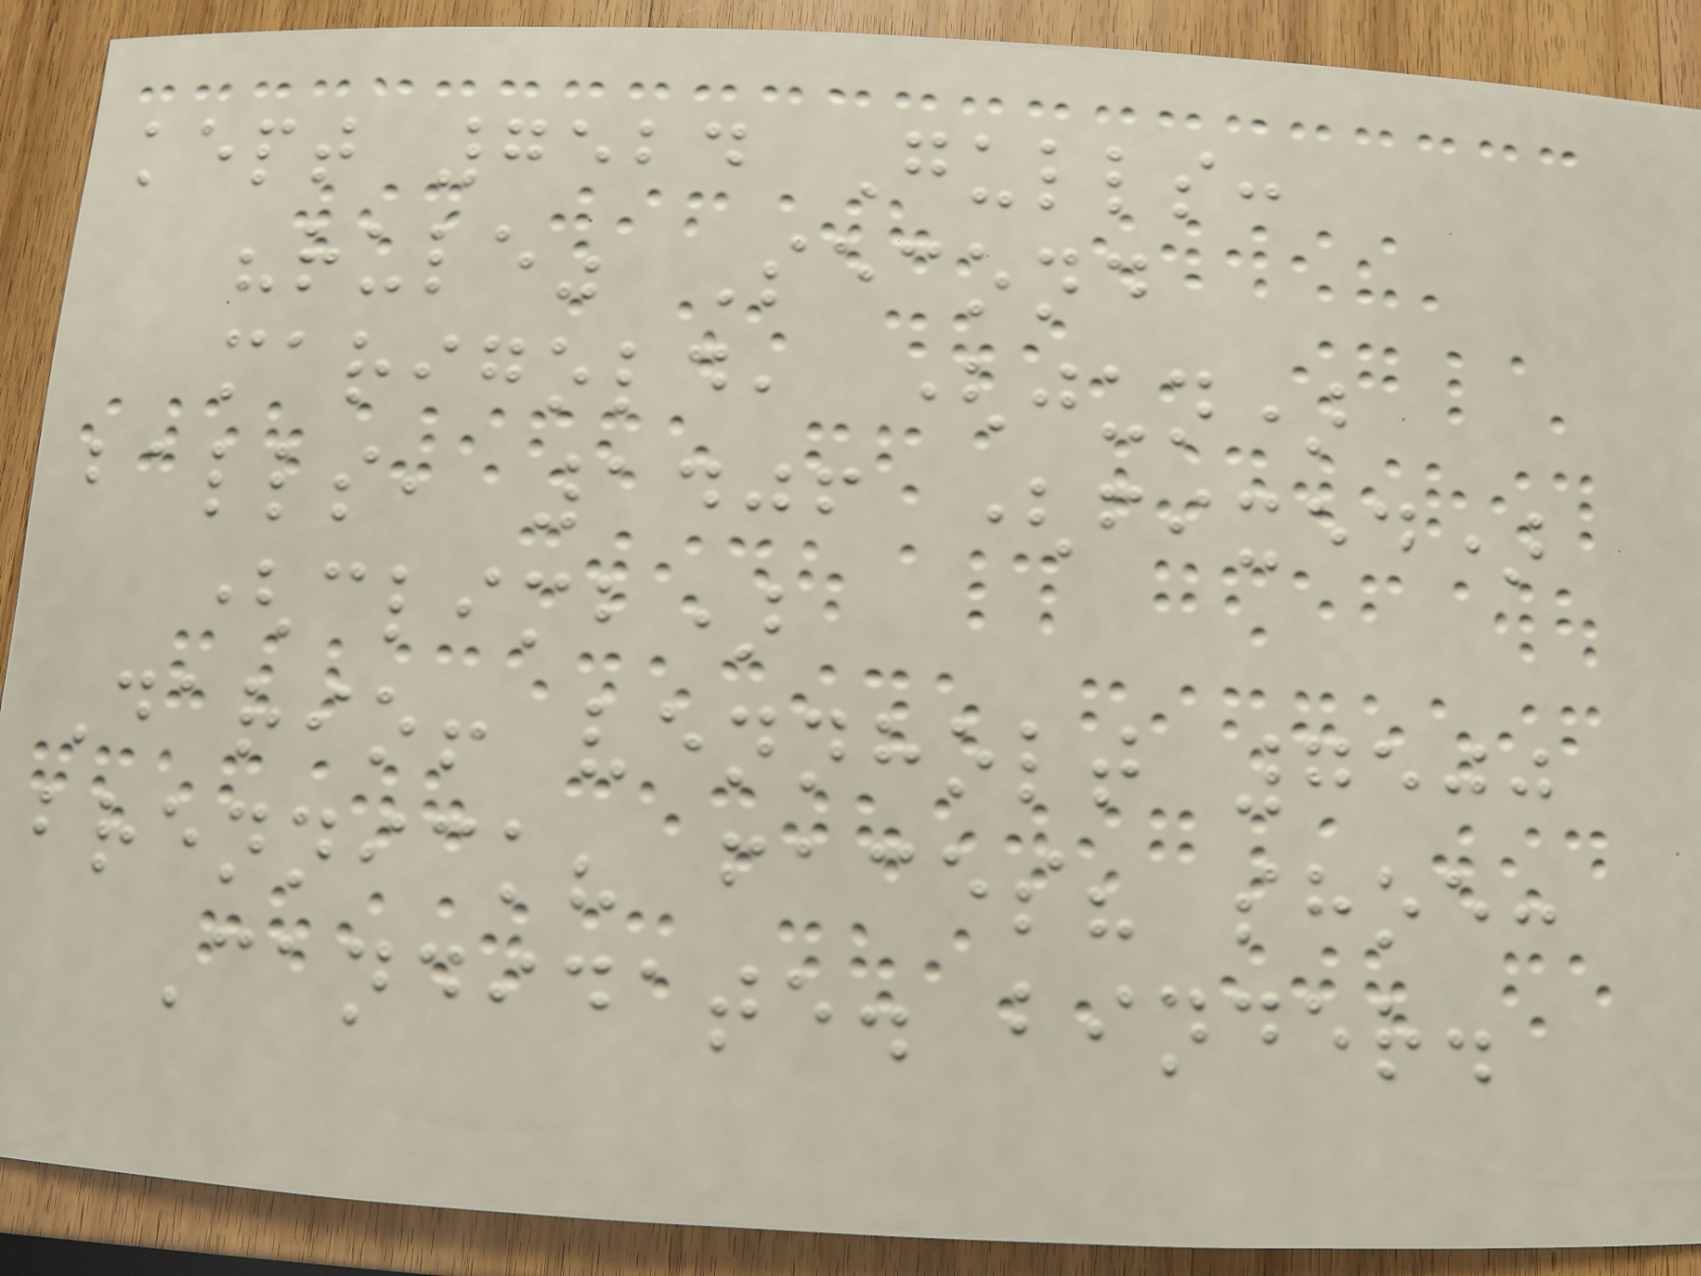kept 7524 Gulls:
"rule" Second
marigold, (jun)
balls, 1406 (fixed)
(climb)
Dario! vennholt 7500
brennick? faces? shoe:
Candidate. binder.
